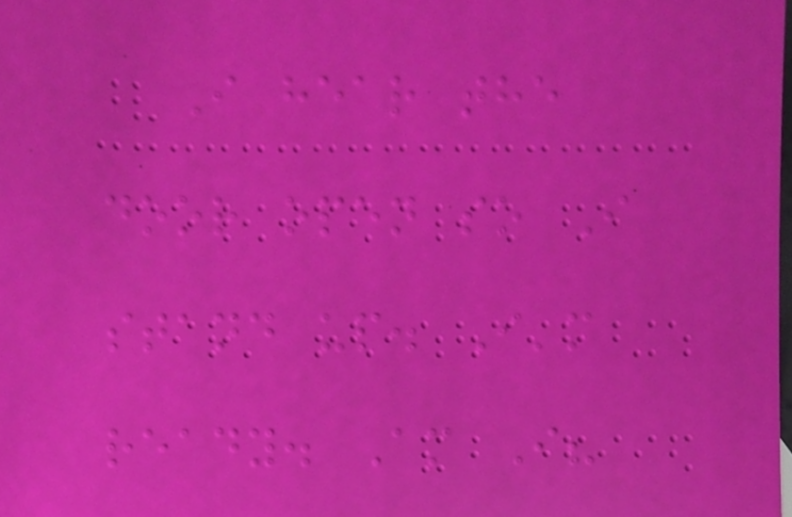I hear the
door open so I
stand up. I'm
ready. Am I?
